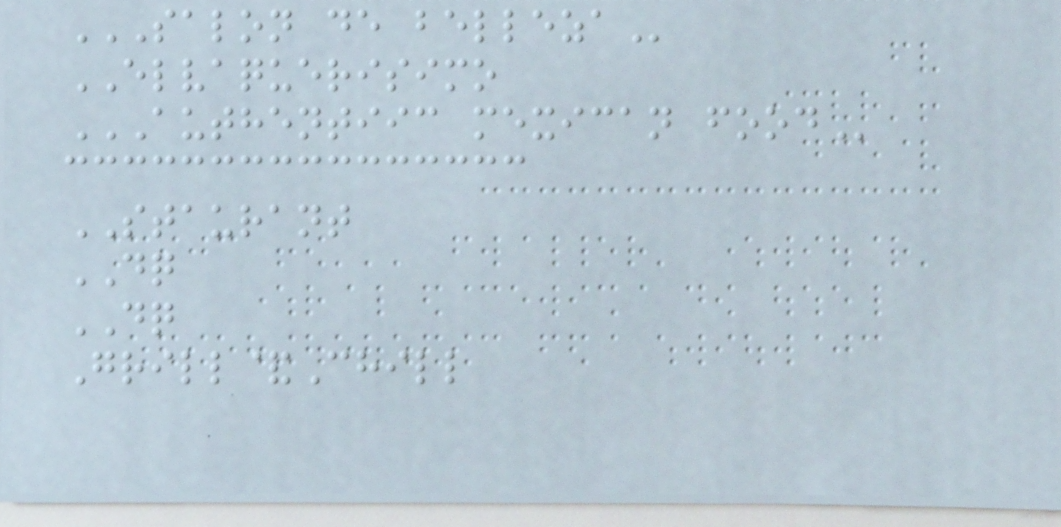SALON DE BELLEZA
ELVAQUERISIMO
AUTHENTIIC MEXICAN FOOD
STAURANT
DQ
DQ
Grill&Chill
